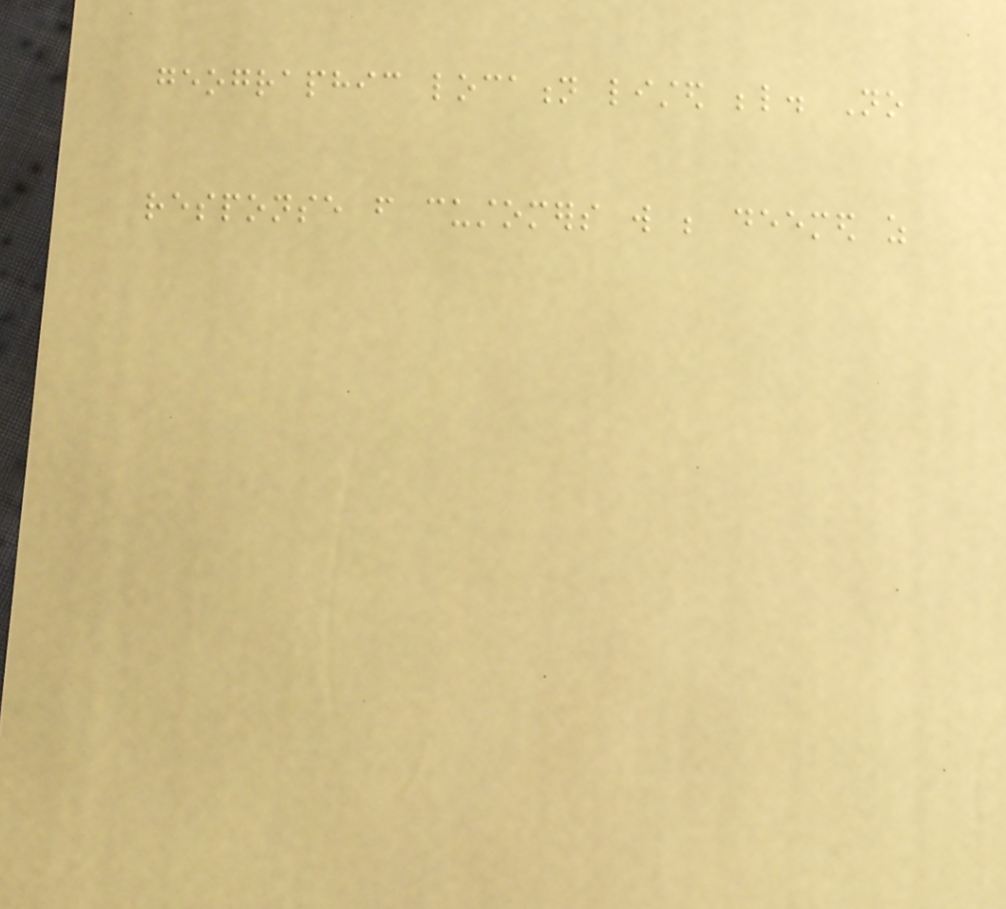geographic location listed below. No
response from customers will be deemed as
